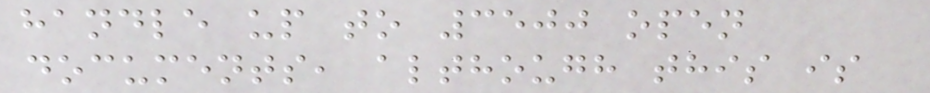handle up to 3500 open
documents, although this is
